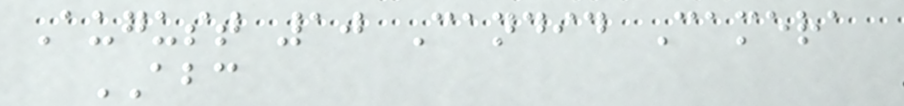August 10 Candid Camera
ABC
